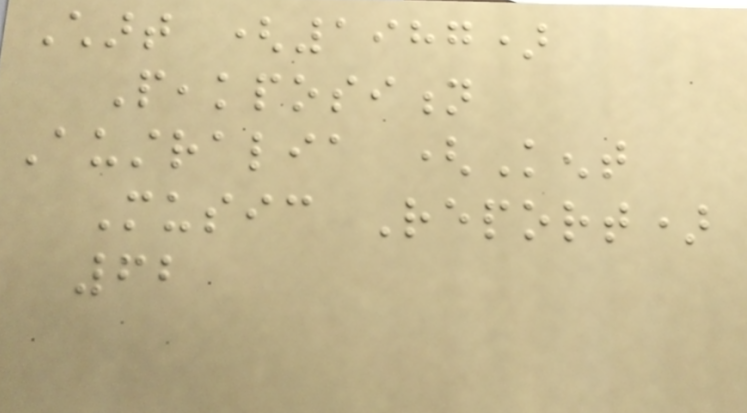Chart (1987)
Peakposition
Australia (Kent
Music Report)
62
